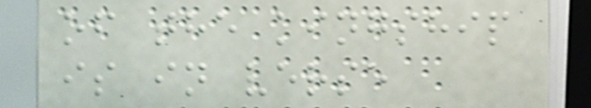of the kingship
is in verse
